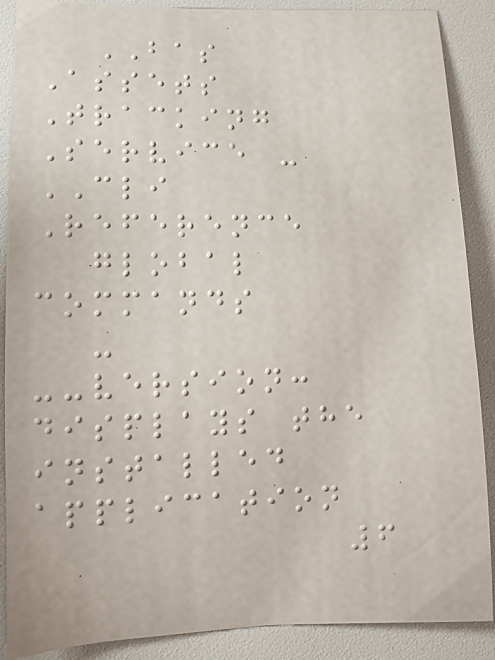BAS
Assets
Tracking
Service -
CLI
Reference
global
commands
-
--version:
displays the
installed
application
6
